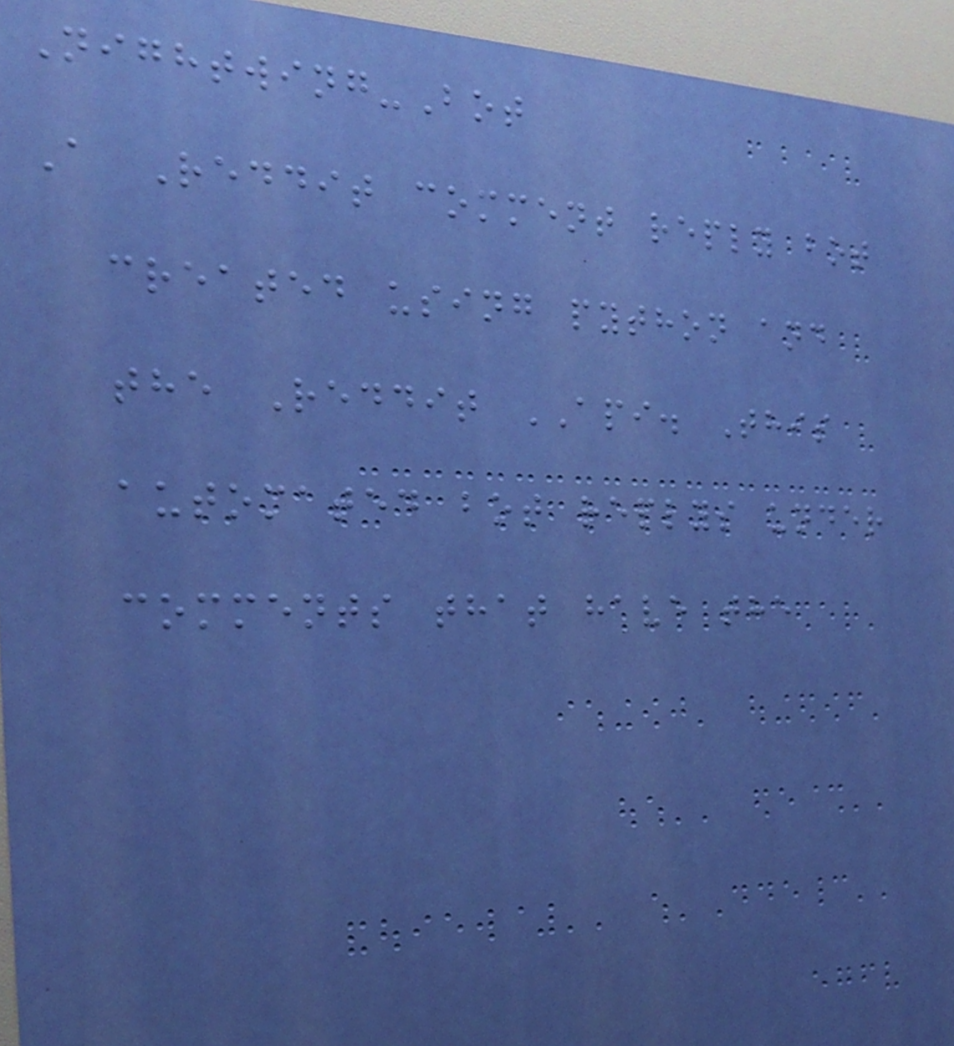Nightwing-Bot
A Reddit comment reply bot
created using python and
the Reddit API. This
automated bot replys under
comments that have the
